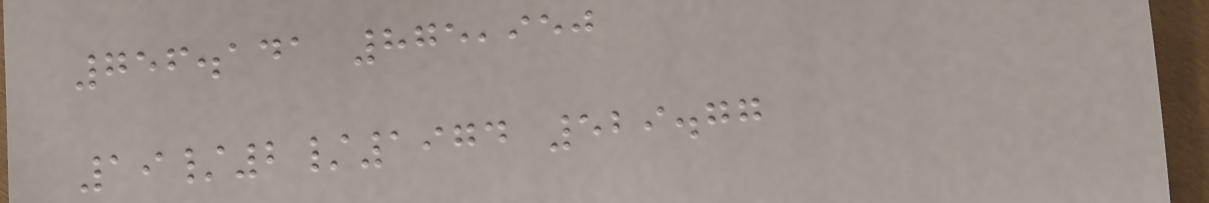756.141 875,950
19/2/1974 529.77
